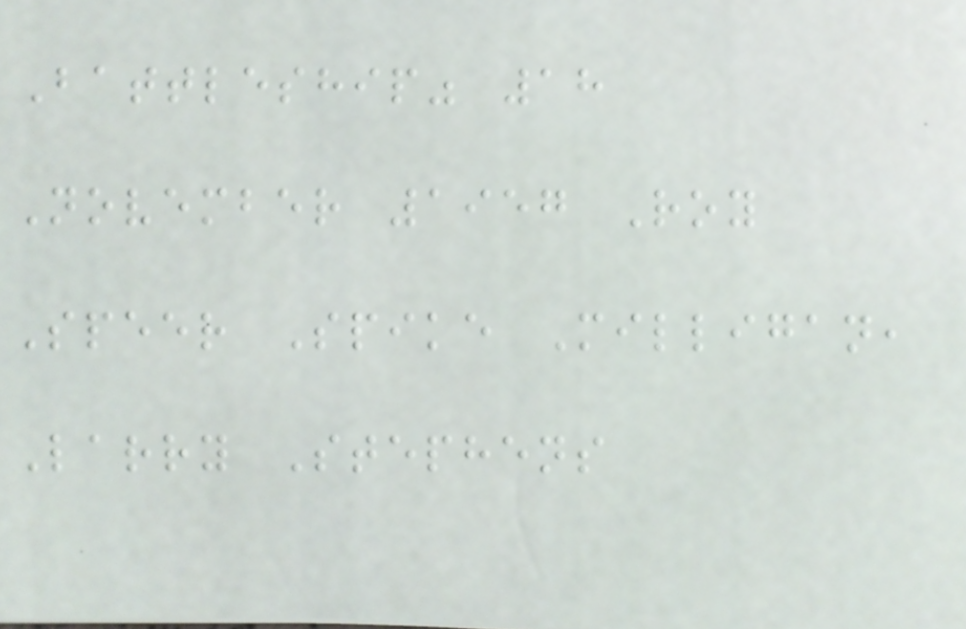Battleship" 18
November 1957 Roy
Speer Spike Milligan,
Larry Stephens
